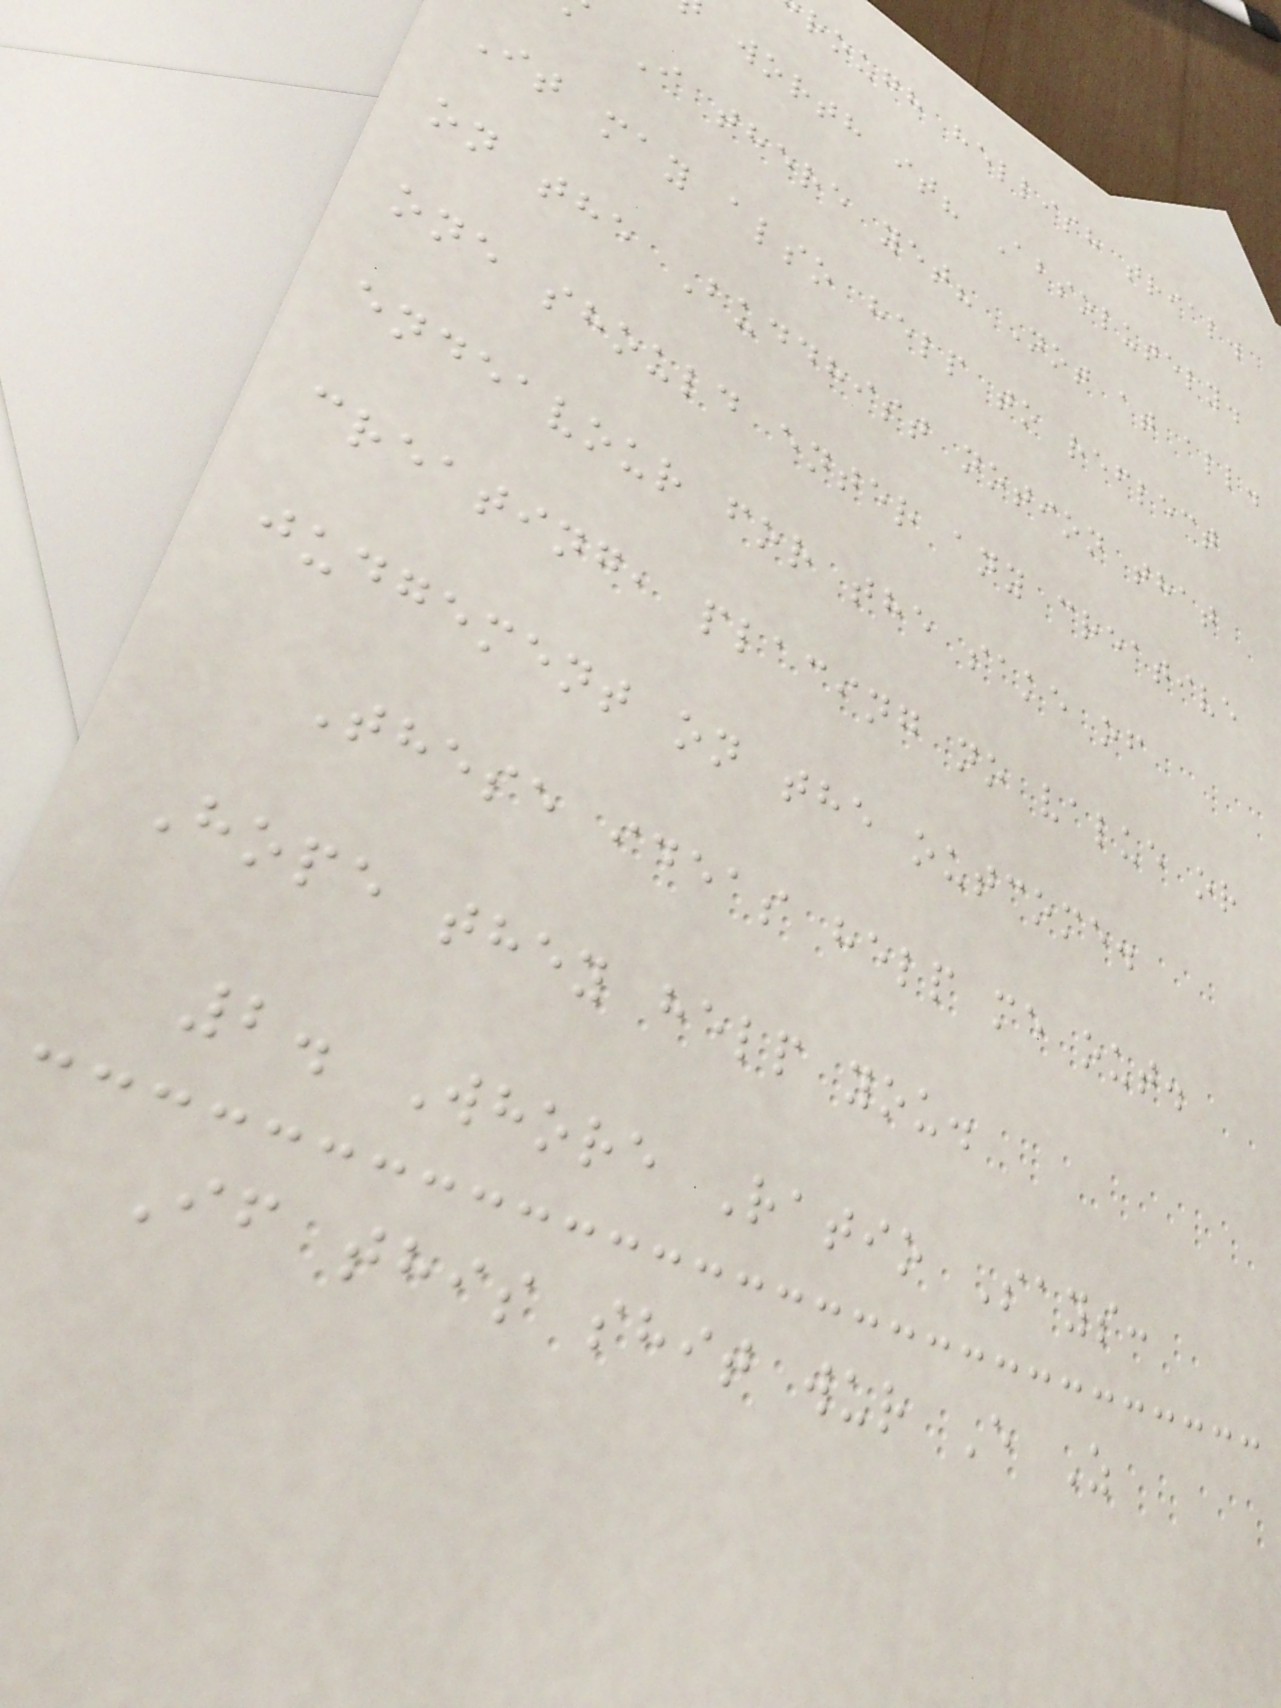rough hellish trial.
worth it? Absolutely.
I there yet? Not at all.
It may also help to reflect
on the Buddhist notion that
one should enter any creative
endeavour for the sake of
creating, placing no value or
judgement on the outcome.
These ideas help me out.
Hope they help you.
2. Whore Ratio Says:
If this shit wur E Z
